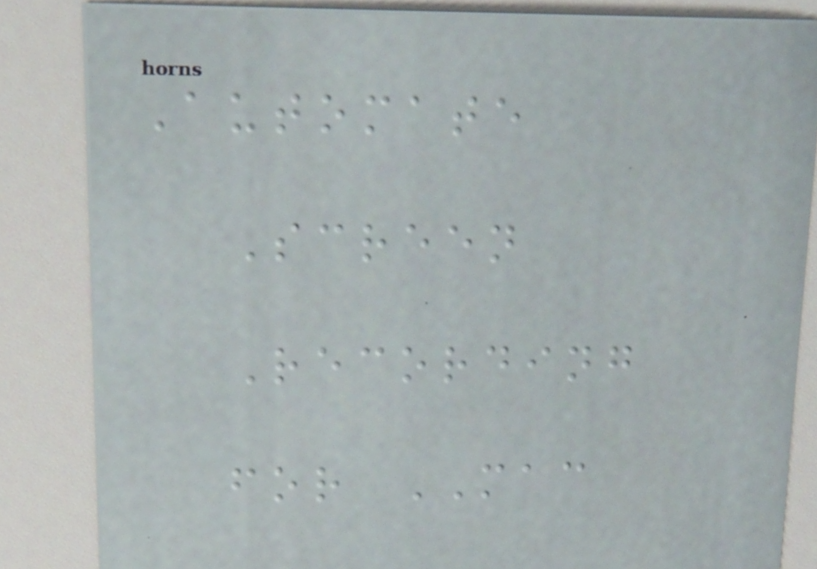Automate
Screen
Recording
for MAC
